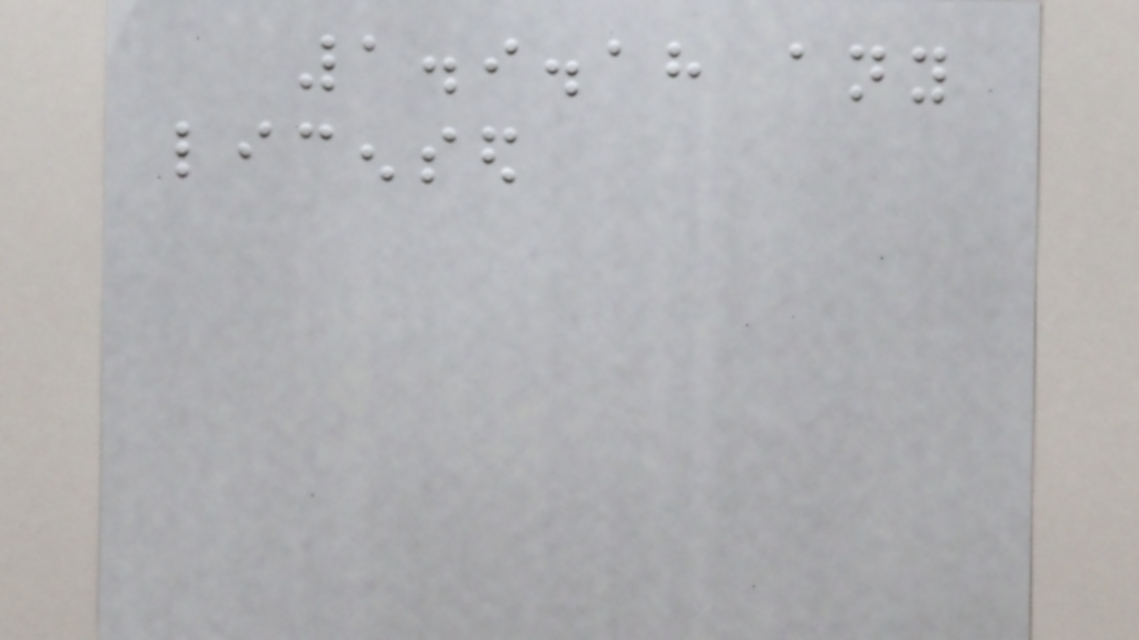1.9.18 any
licensed
